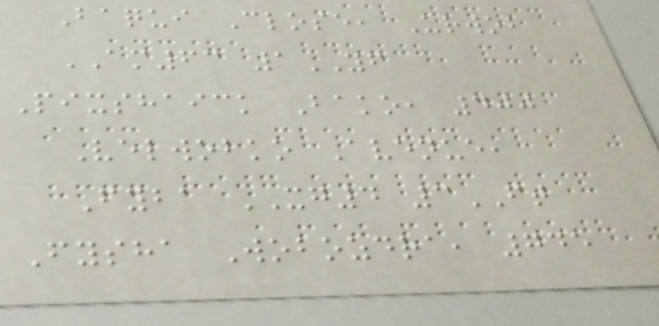Baqui Close, Urwob
AM63 1YF
Pixshaick Bako, 400
Velwobko Avenue,
Fyba XG4 3FT
Fysha Wobozdra, 745
